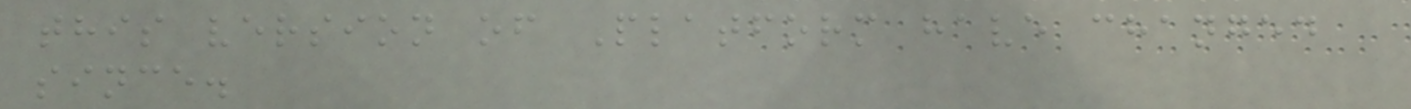this version of Platform have changed
since.
